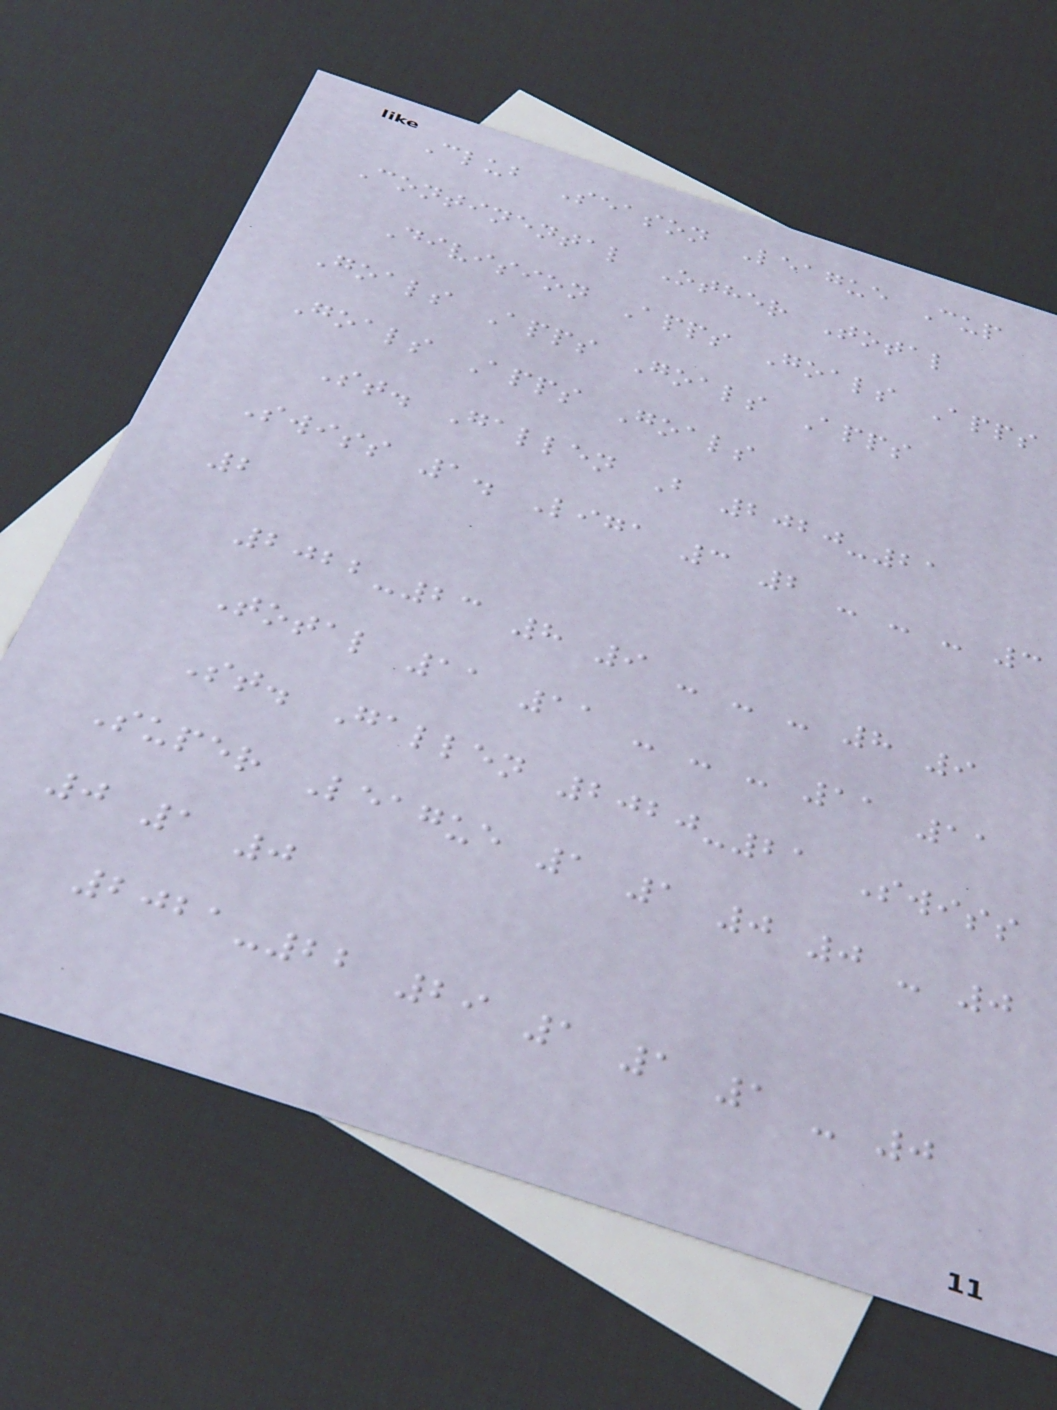Club Season League Cup
Continental Other Total
Division Apps Goals Apps
Goals Apps Goals Apps
Goals Apps Goals
St. Gallen B 2020-21
Swiss 1. Liga 3 2 - - - 3
2
2022-23 8 9 - - - 8 9
Total 11 11 - - - 11 11
St. Gallen 2020-21 Swiss
Super League 1 1 0 0 - 0
0 1 0
2021-22 29 1 1 1 - 0
